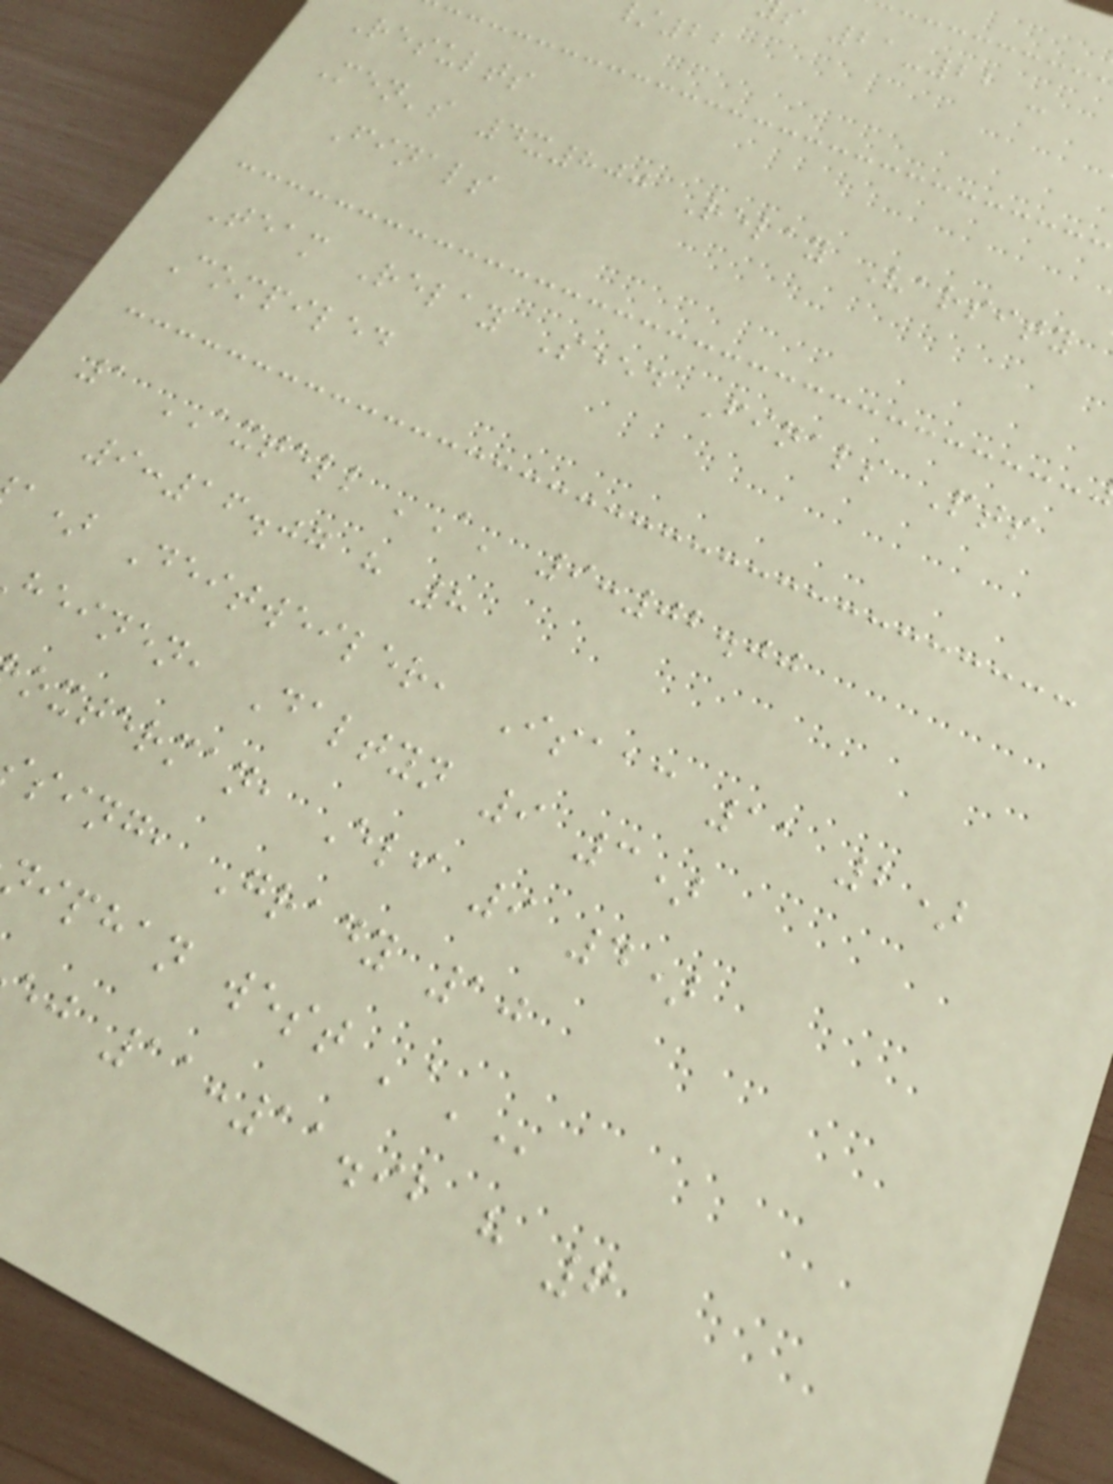s 21-22 -
Results
Men's 4x800 Relay Varsity
Finals
Team Relay Seed Finals Pts
Compiled
1 AXTELL 'A' 9:02.00
9:16.07 h 8
a) Deitweiler, Isaac 11 2)
heinen, Daltyn 9 3)
oxterman, Eli 9 4)
sing, Grady 10
iphan west
ej 11:11.92 h 6
